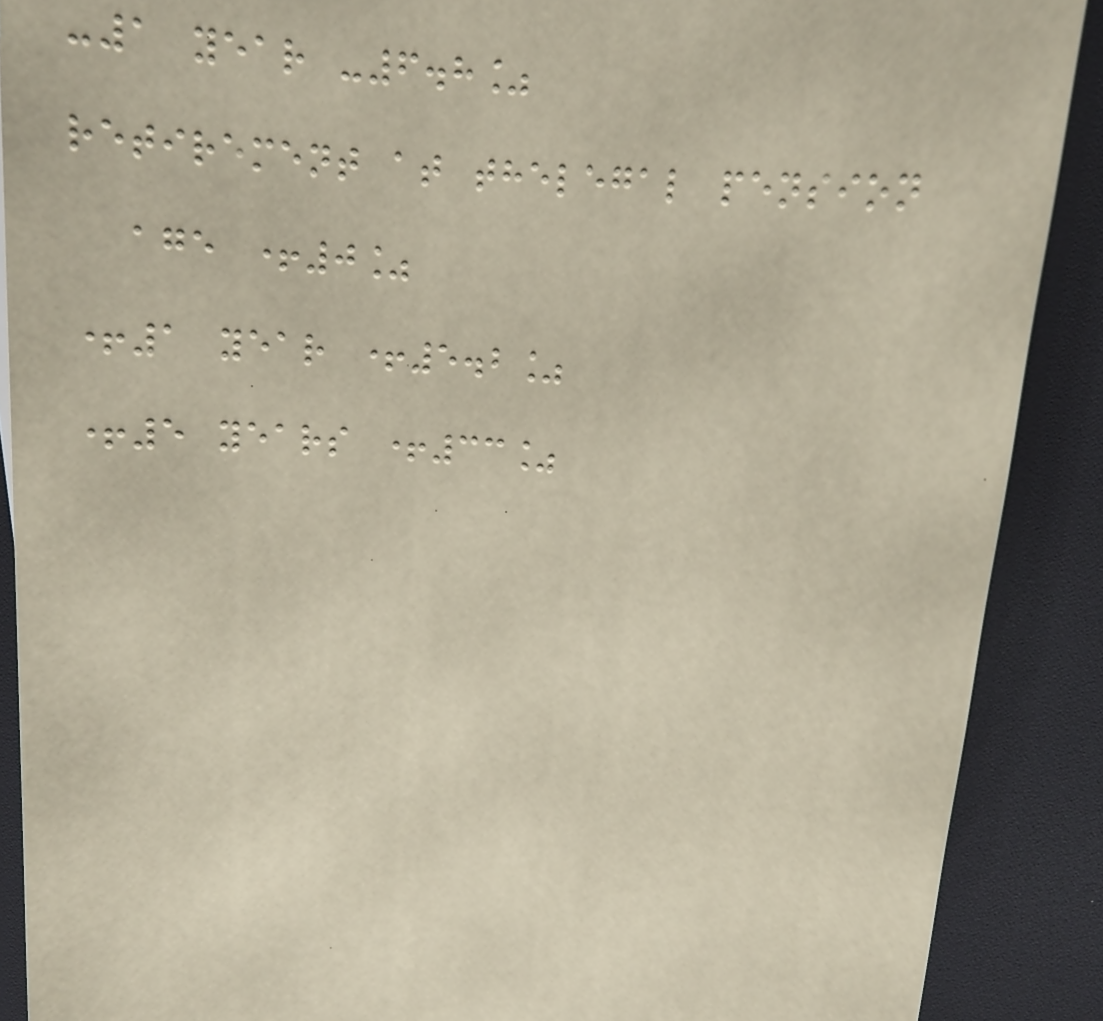-1 year -6.8%
retirement at thelegal pension
age +0%
+1 year +5.2%
+5 years +33%
